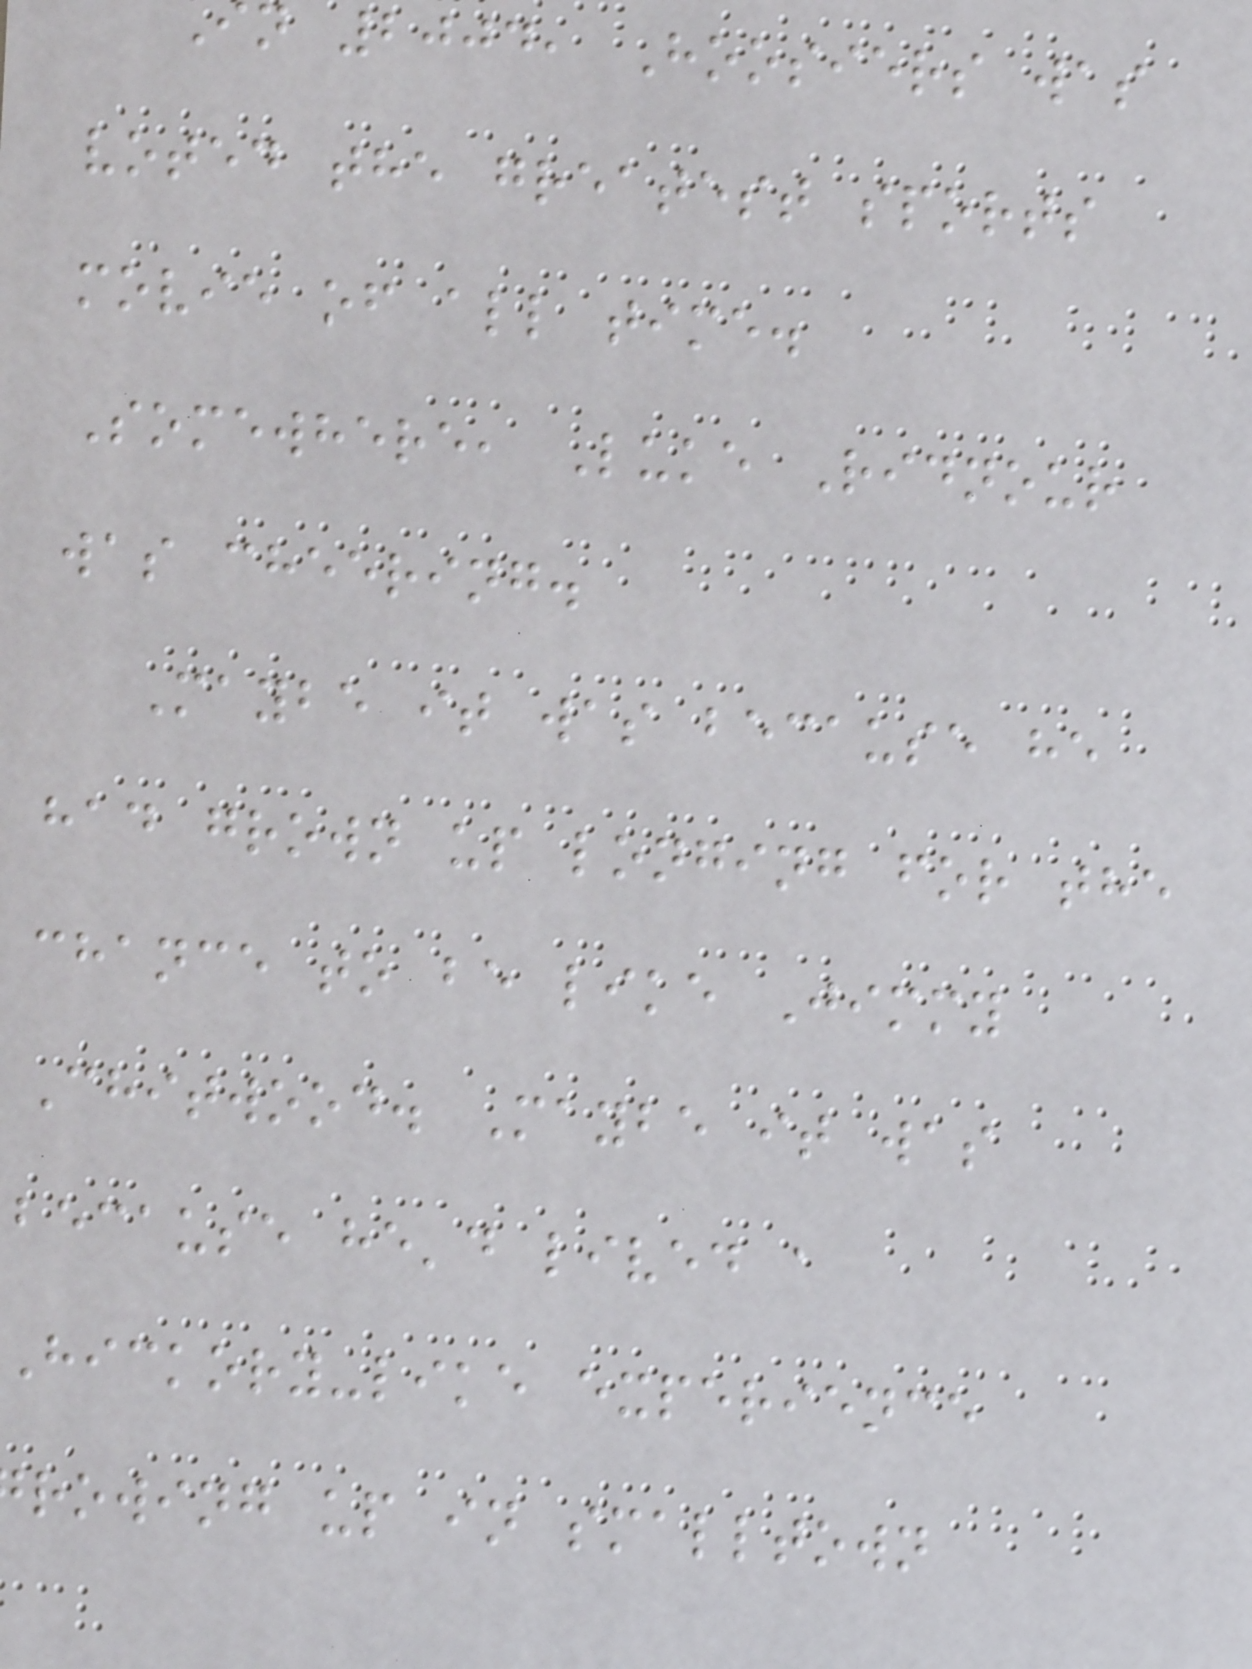n 2004, Hoosiers was
voted the greatest sports
movie of all time.
Somewhere, Luke Ridnour
was cheering.
Maybe it was because he
had grown up longing for the
chance to be like Jimmy
Chitwood. Maybe it was
because he'd lived a
Hickory-like experience
rowing up in smalltown
